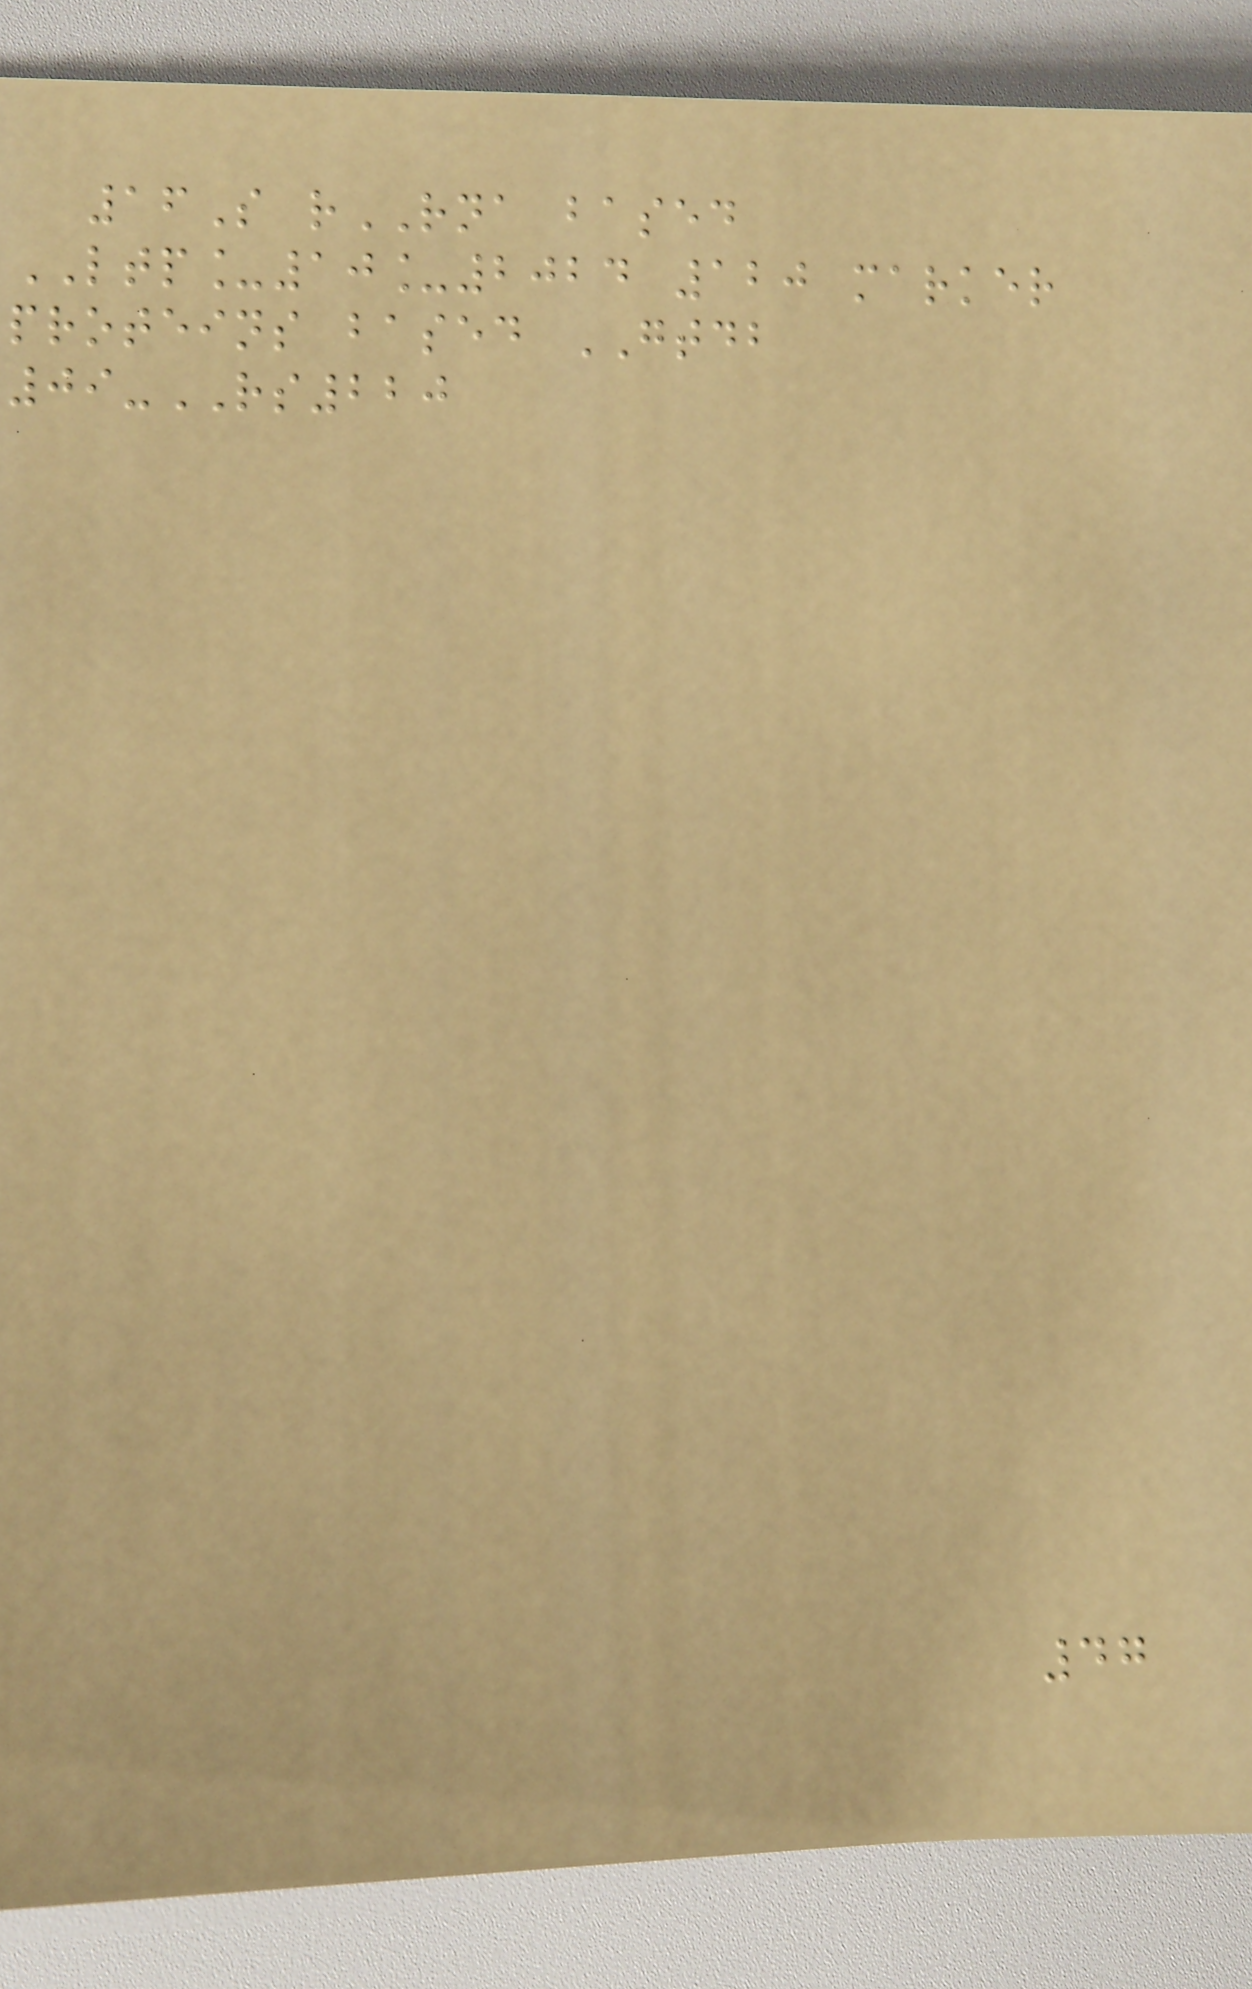16S rRNA based
LTP_10_2024 120 marker
proteins based GTDB
09-RS220
47
